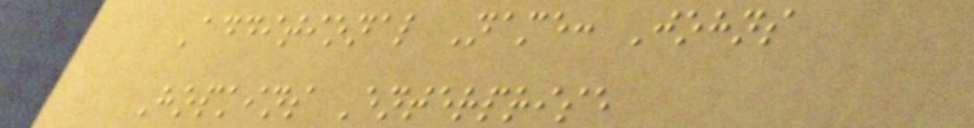Additional Name: Johns
Hopkins Enterprise
